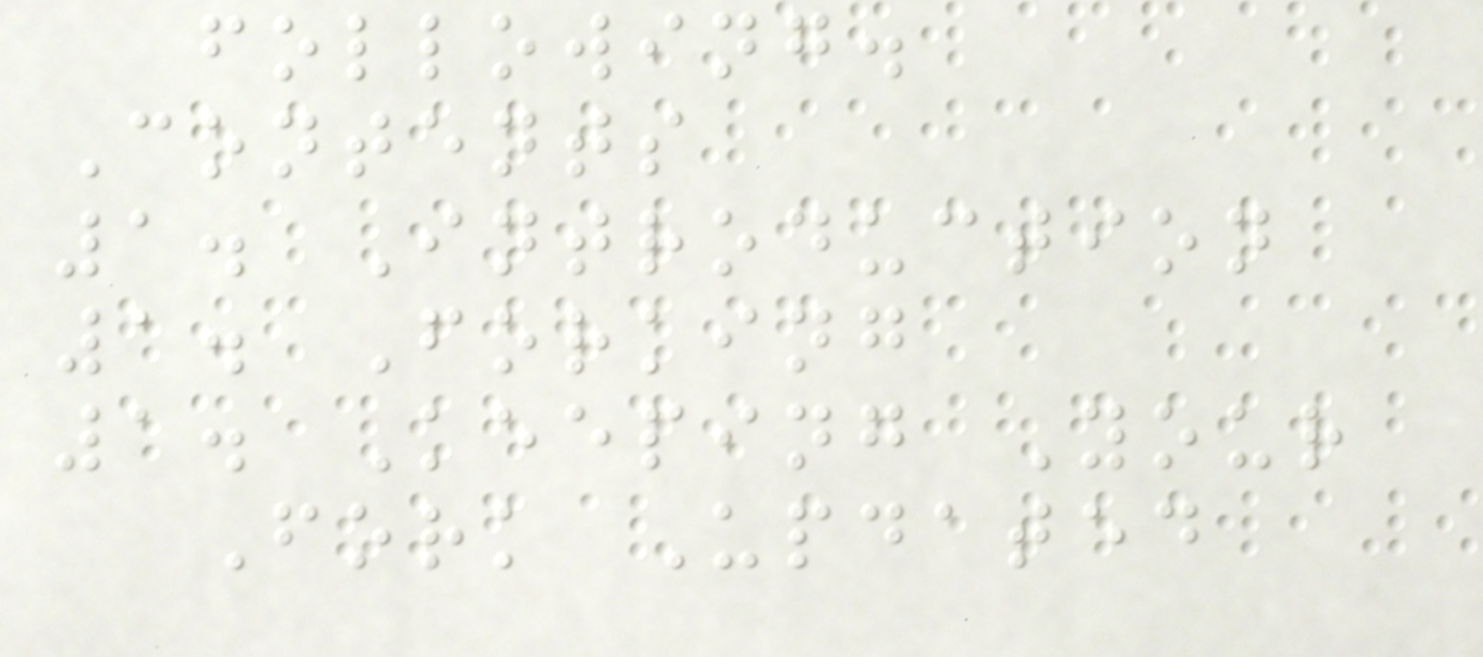following.
Contents
1. Introduction
1. Forking
1. Keeping Your
Fork Updated
